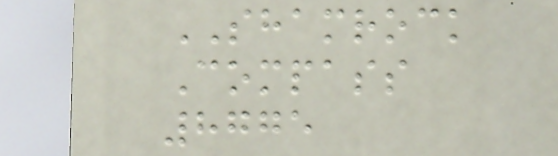SHAMROCK
Compass
8775
